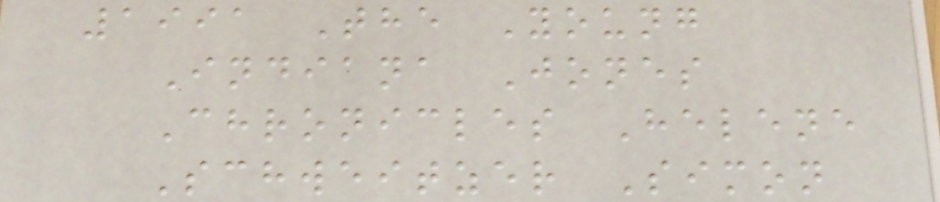1991 The Young
Indiana Jones
Chronicles Helene
Schweitzer Simon
